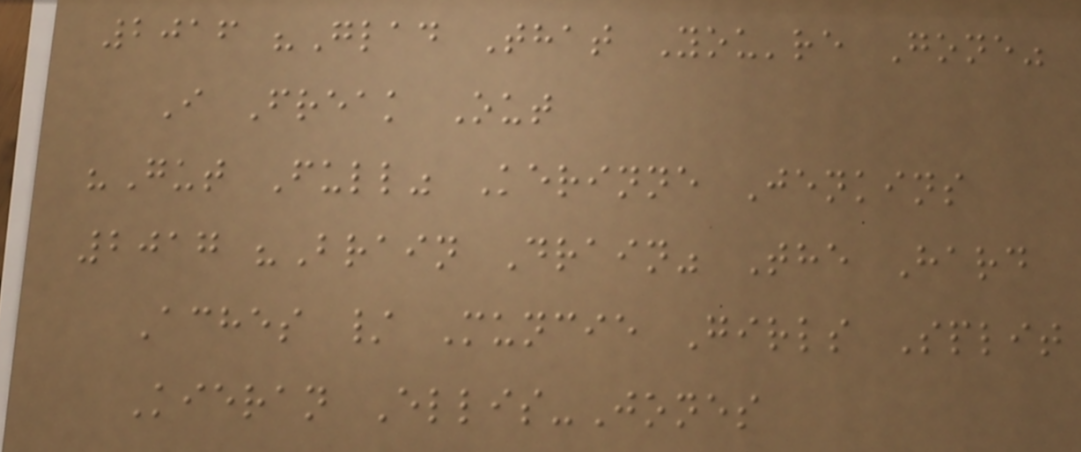2016 "Glad That You're Gone"
I Freak Out
"Gut Full" Kerinne Jenkins
2017 "Brain Drain" The Hard
Aches / Muncie Girls Split
Kieran Ellis-Jones
